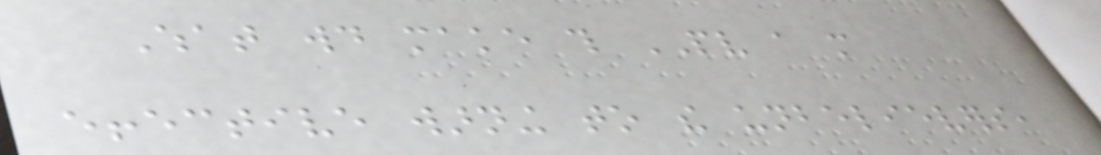What would make this PV a more
effective warning to the unbelievers,
